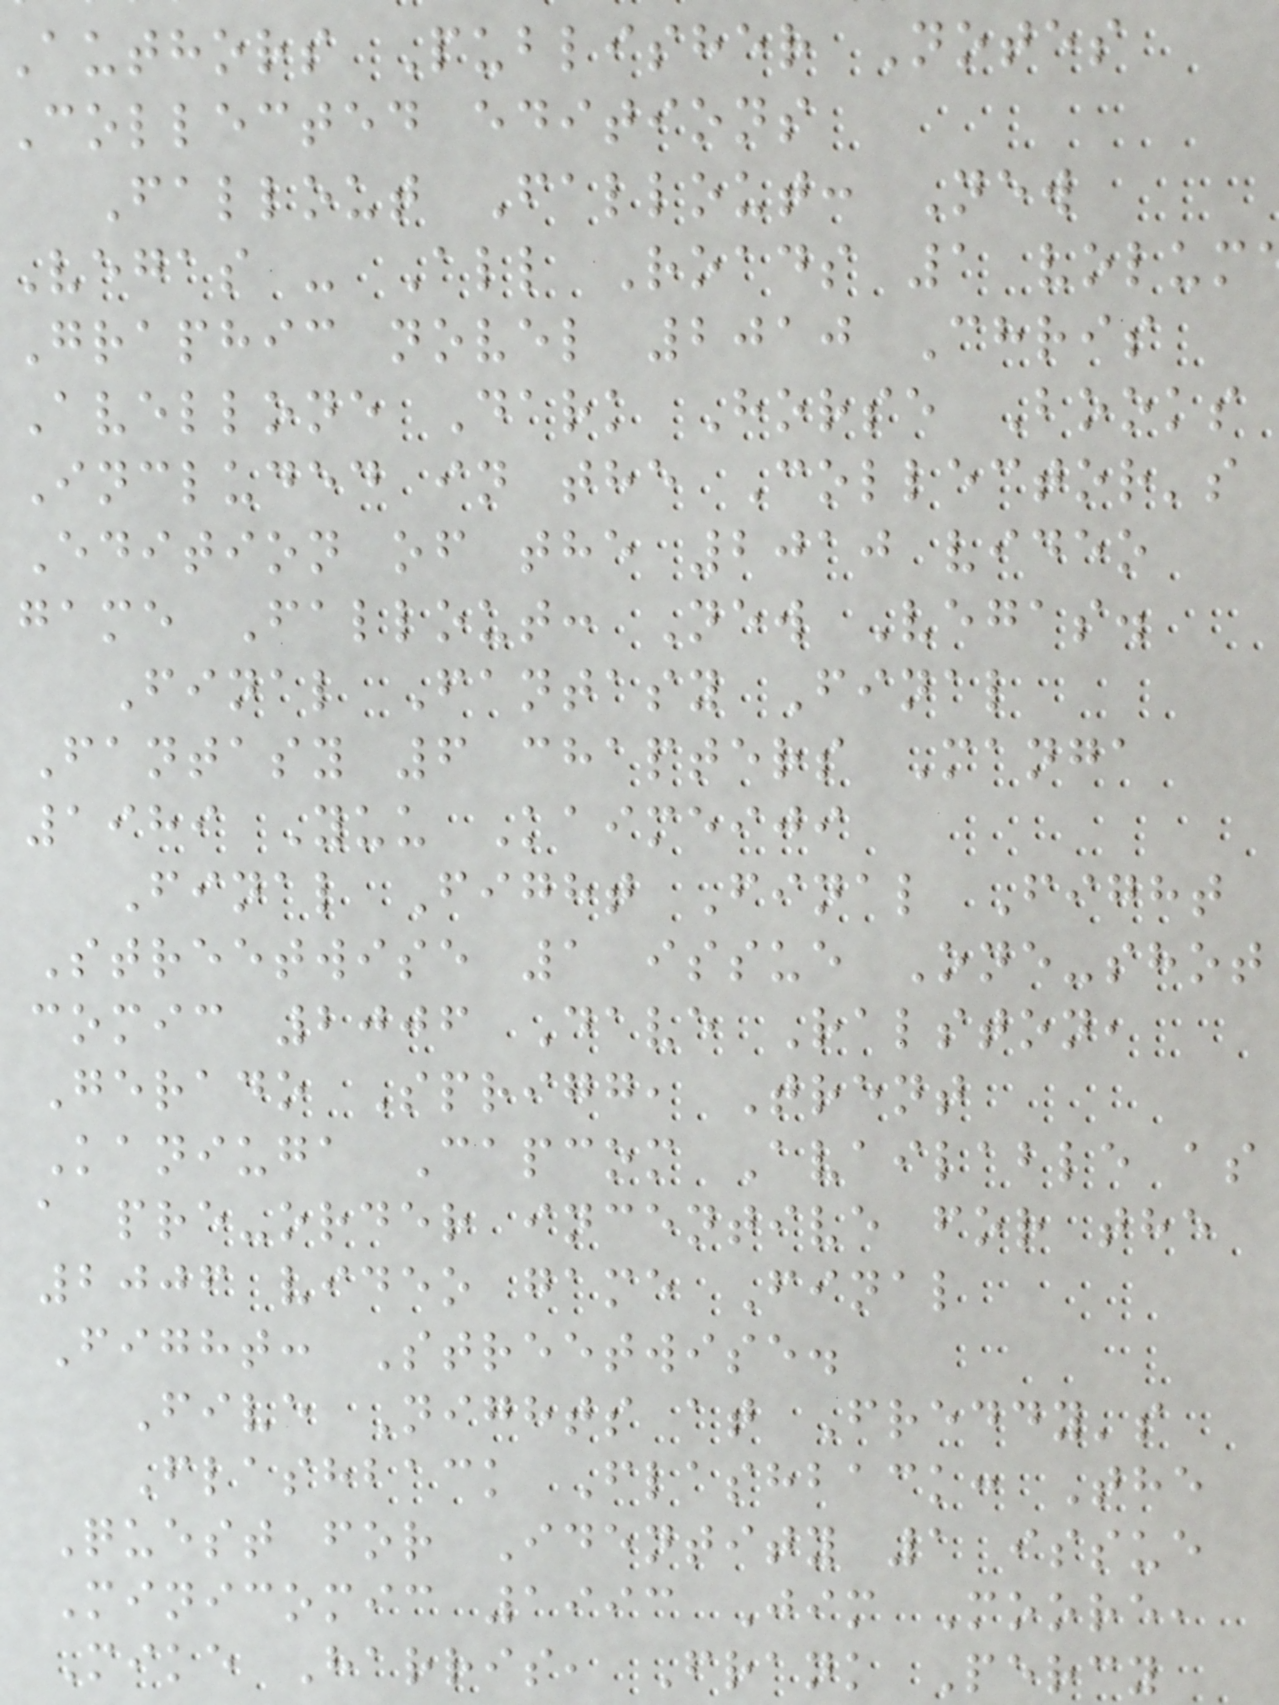authors Publisher Notes
Collected editions
Fallout Fallout: New
Vegas - All Roads 1 volum
Graphic novel 2010 Chris
Avellone Dark Horse Books
Included in the Collector's
Edition of the 2010 video
game Fallout: New Vegas.
Final Fantasy Final
Fantasy 6 chapters Manga
1989 Yuu Kaimeiji
Final Fight Final Fight
Streetwise 1 issue One-shot
comic 2006 Dave Ralston,
Gerado Sprigg, Trent
Kaniuga Capcom Available as
a pre-order incentive for the
2006 video game Final
Fight: Streetwise.
Five Nights at Freddy's
Flashback Flashback: The
Quest for Identity 1 issue
Minicomic 1993 Jim Moore,
Mike Harris, Frank Percy
